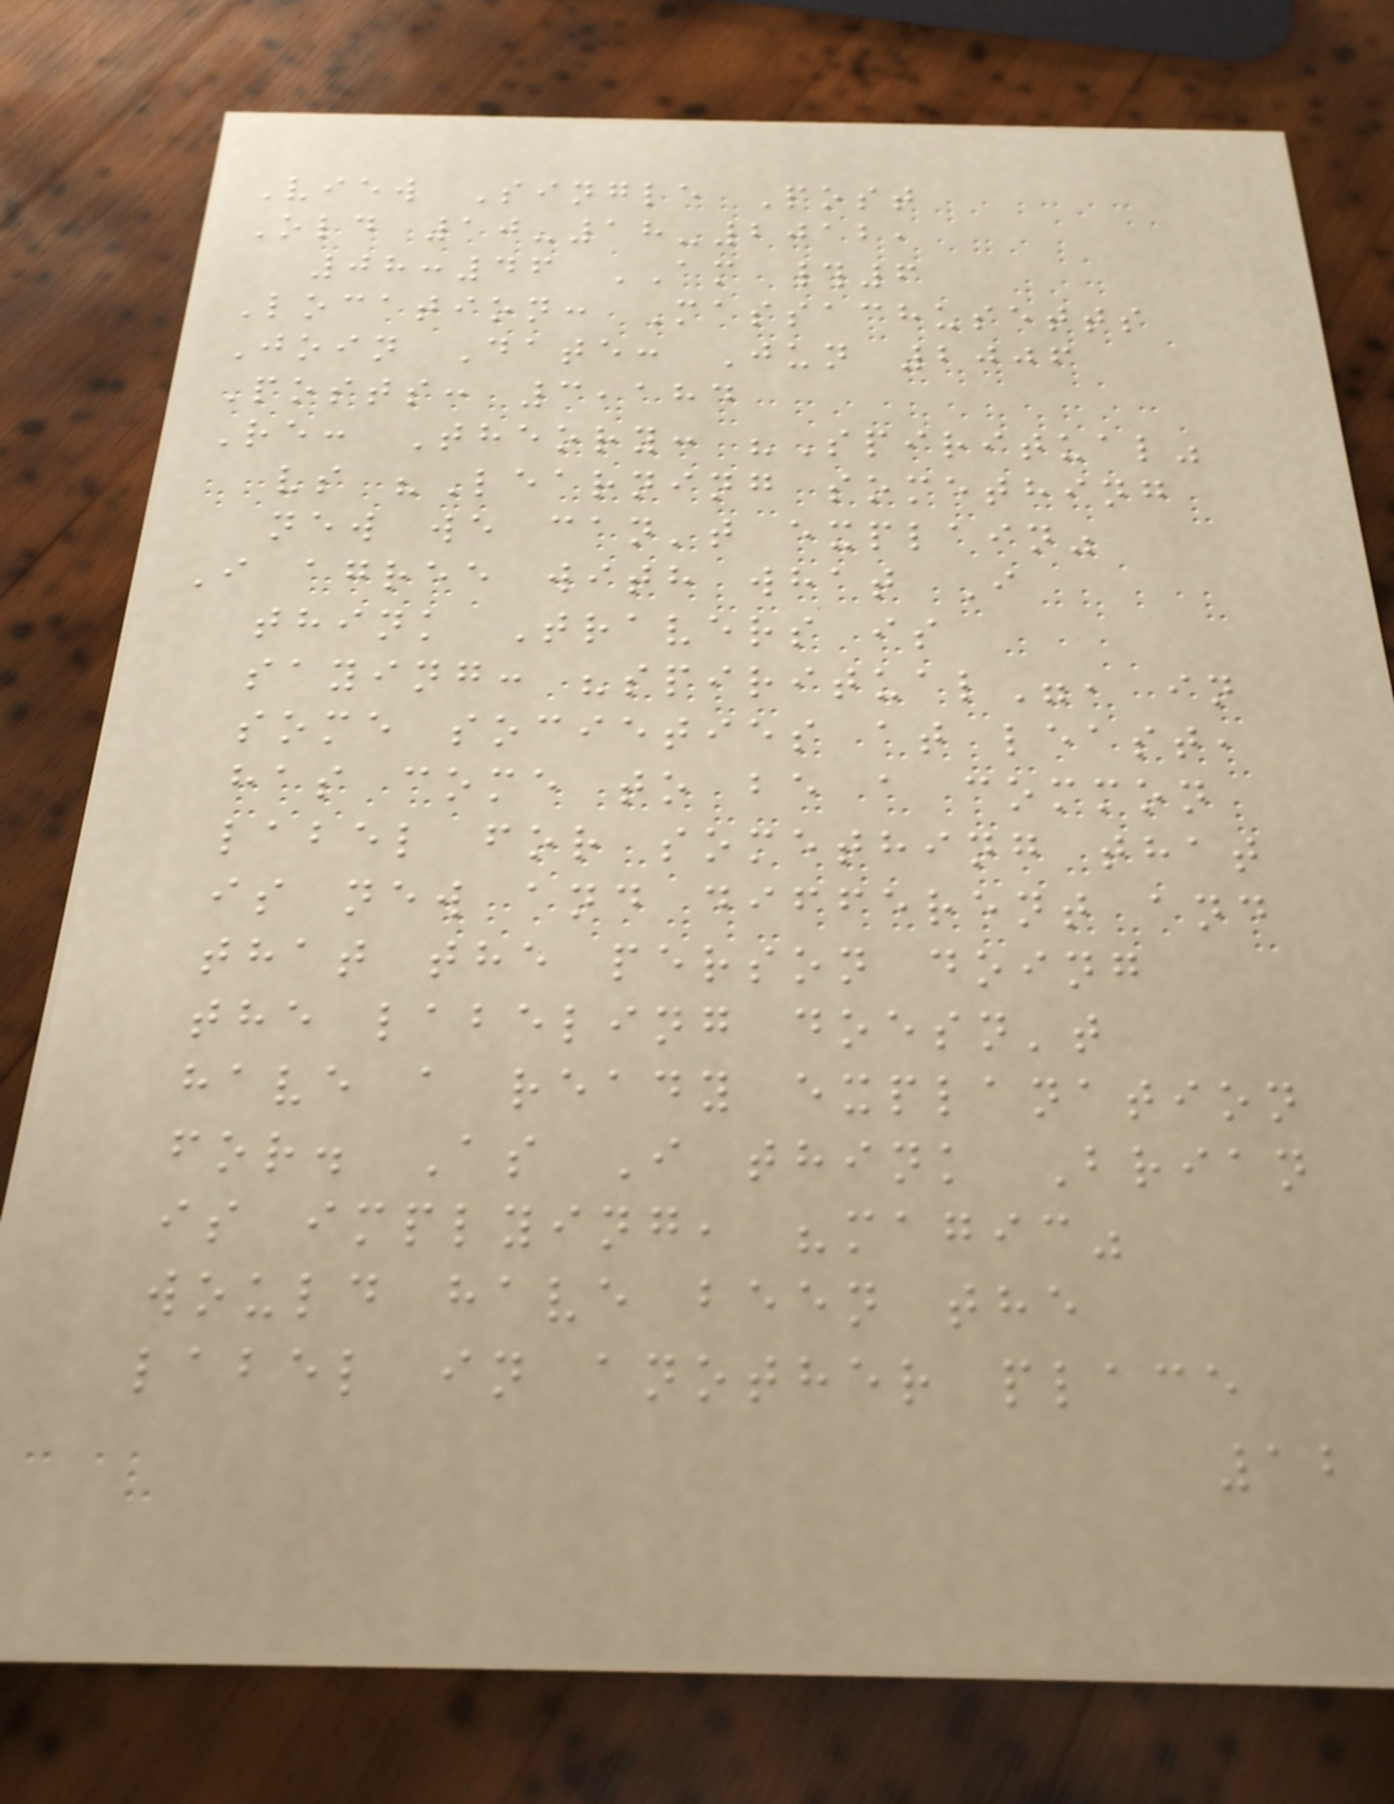View Single Post
Old 10-18-2012,
08:46 AM #6
Location: Massachusetts
Join Date: Jun 2006
Posts: 3,184
Re: Theory: "Spiritual"
vs "Learning something
new we can't explain"
I agree with what I
think Travers is
saying: "spiritual", in
some societies at least,
has come to be a common
label for something that
is new and different and
that the person doing
the labeling doesn't
have a ready explanation
for. As I think Brian
is implying, "magic"
would have been the
label in another place
12
